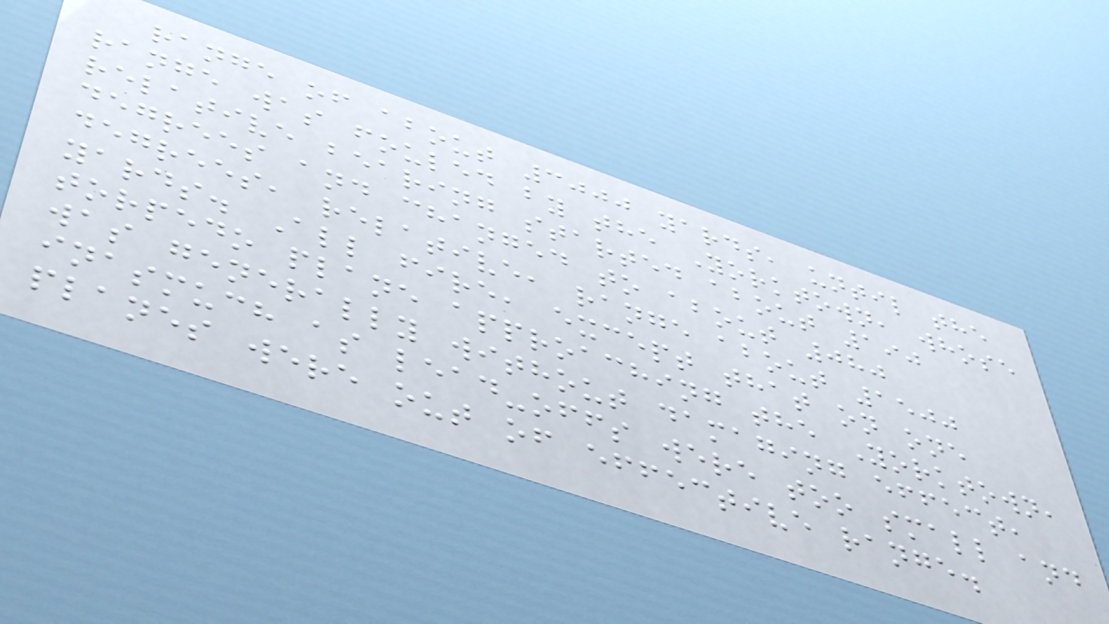range of about 3000 yards, until the
range was fouled by the Yorktown, whose
relative bearing started about 190
degrees and changed to about 080
degrees, relative, range about 1500
yards. All fire, except that on one
torpedo plane approaching the Yorktown,
was generally without damaging effect,
inasmuch as lead-offs were too small and
planes were out of effective range.
